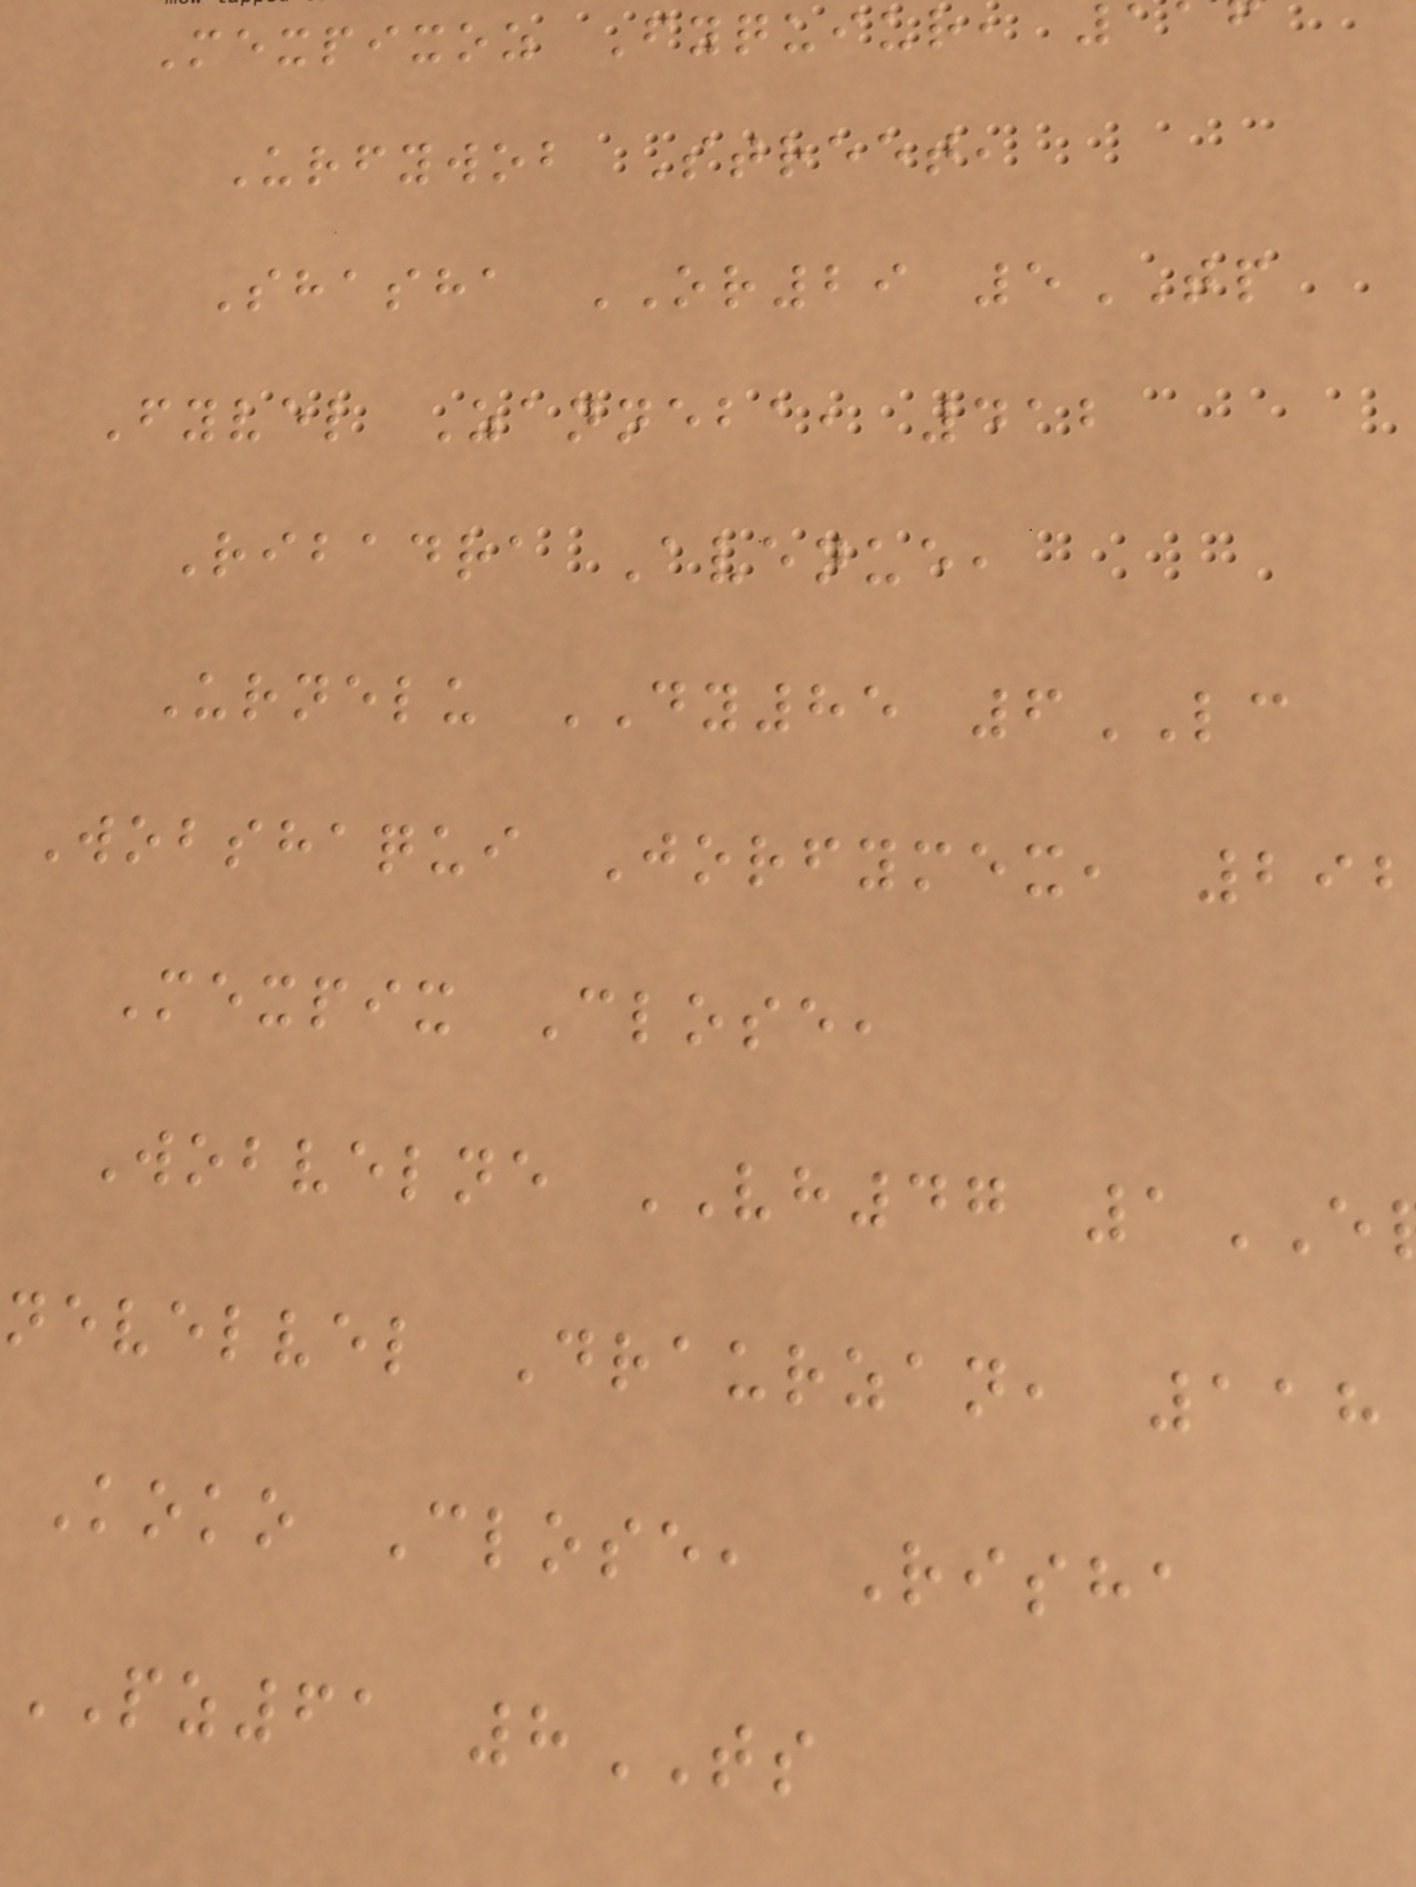Mexpixoz Fyquiur,
Urfywob Street,
Shasha OR29 5TP
Fyvel Zanneba, 412
Ribadra Avenue,
Urnelu DY85 6LC
Wobshaqui Jorfymex, 292
Mexpix Close,
Wobvelne VH47 1
nevelvel Draurzan, 118
Koko Close, Risha
PZ61 8TS
